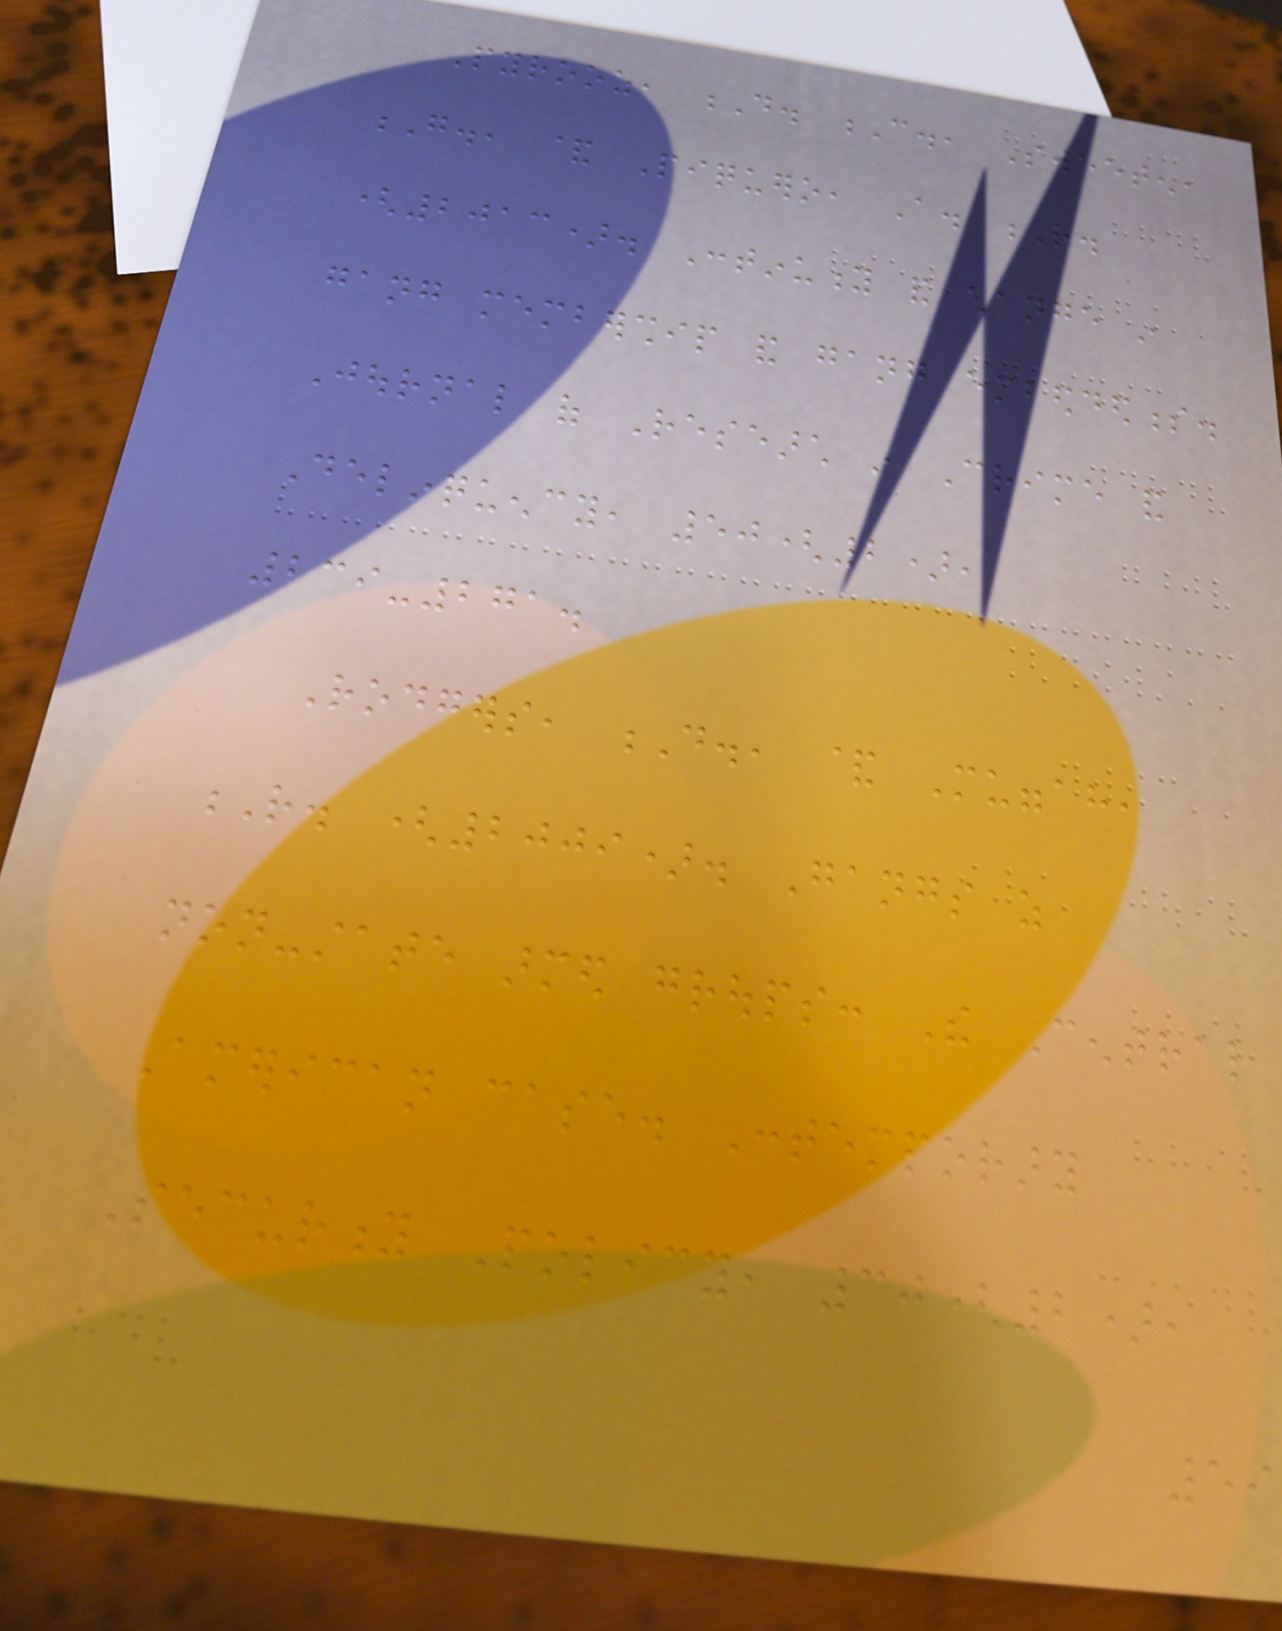Pyrooz, D. C., Sweeten,
G., & Piquero, A. R.
(2013). Continuity and change in
gang membership and gang embeddedness.
Journal of Research in Crime and
Delinquency, 50(2),
239-271.
Rodgers, D., & Muggah,
R. (2009). Gangs as
non-state armed groups: The Central
American case. Contemporary
Security Policy, 30(2),
59
